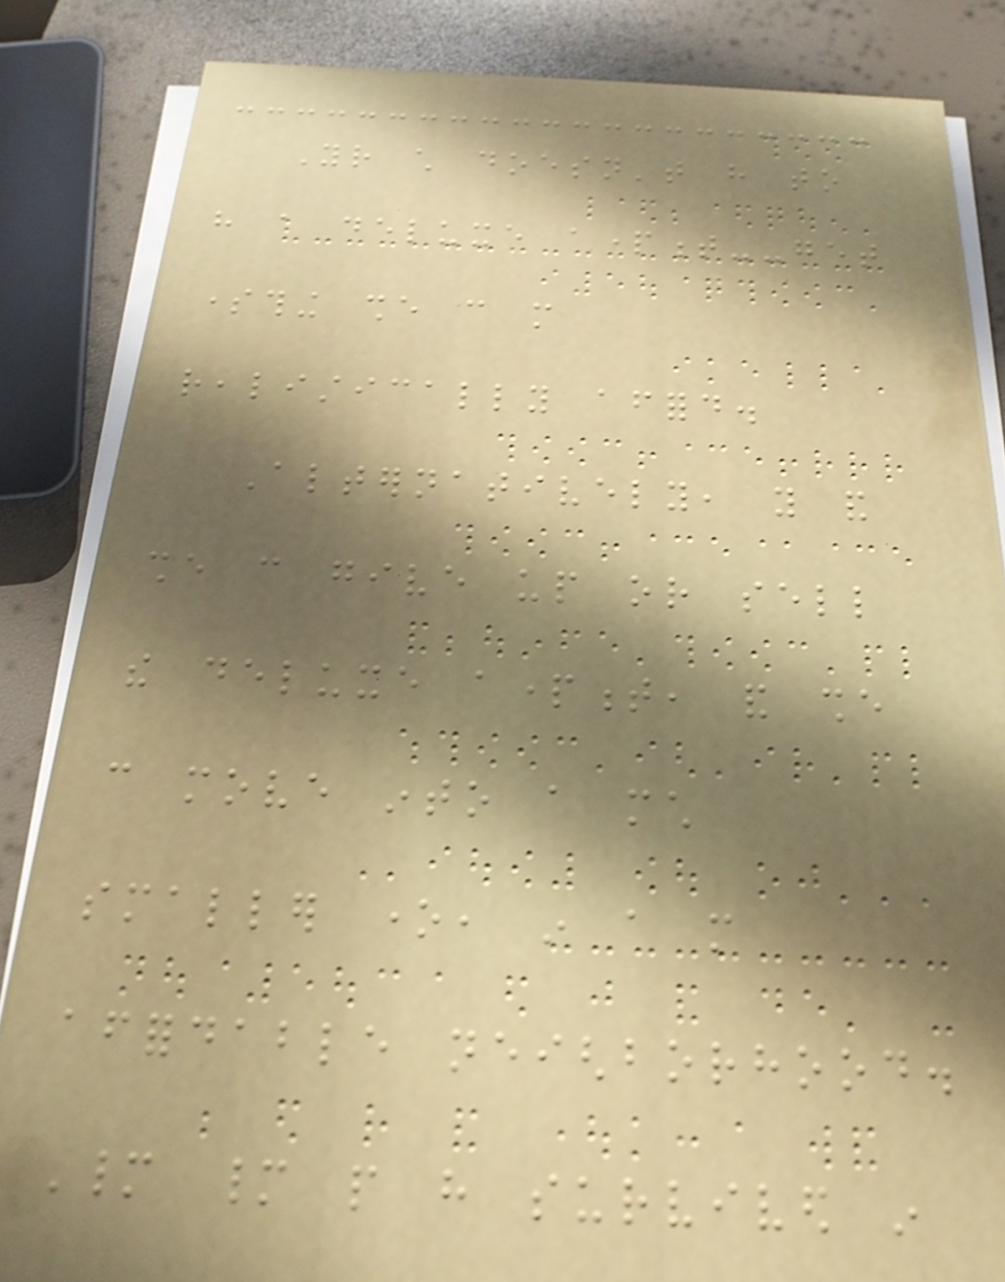Your child doesn't have to
have a deluxe apartment--get
something she can more
realistically afford.
Alternatively, you and
she can give up or sell
the deluxe apartment, and she
can move into a much
smaller one, in a more
affordable neighborhood.
Many many people have survived in
